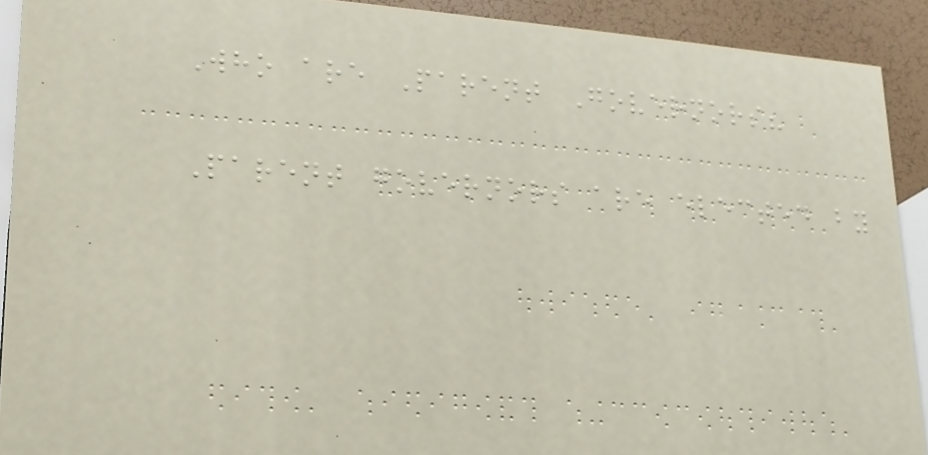Who are Parent Governors?
Parent governors are elected by
